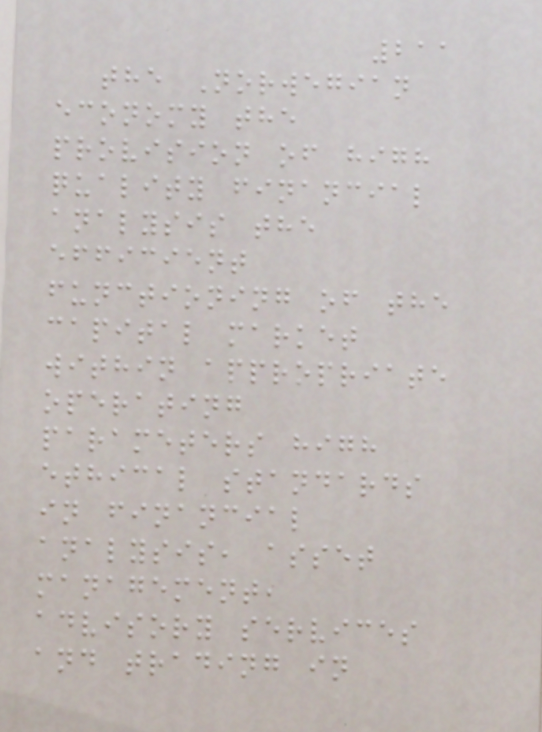211
the Norwegian
economy the
provision of high
quality financial
analysis the
efficient
functioning of the
capital market
within appropriate
operating
parameters high
ethical standards
in financial
analysis, asset
management,
advisory services
and trading in
